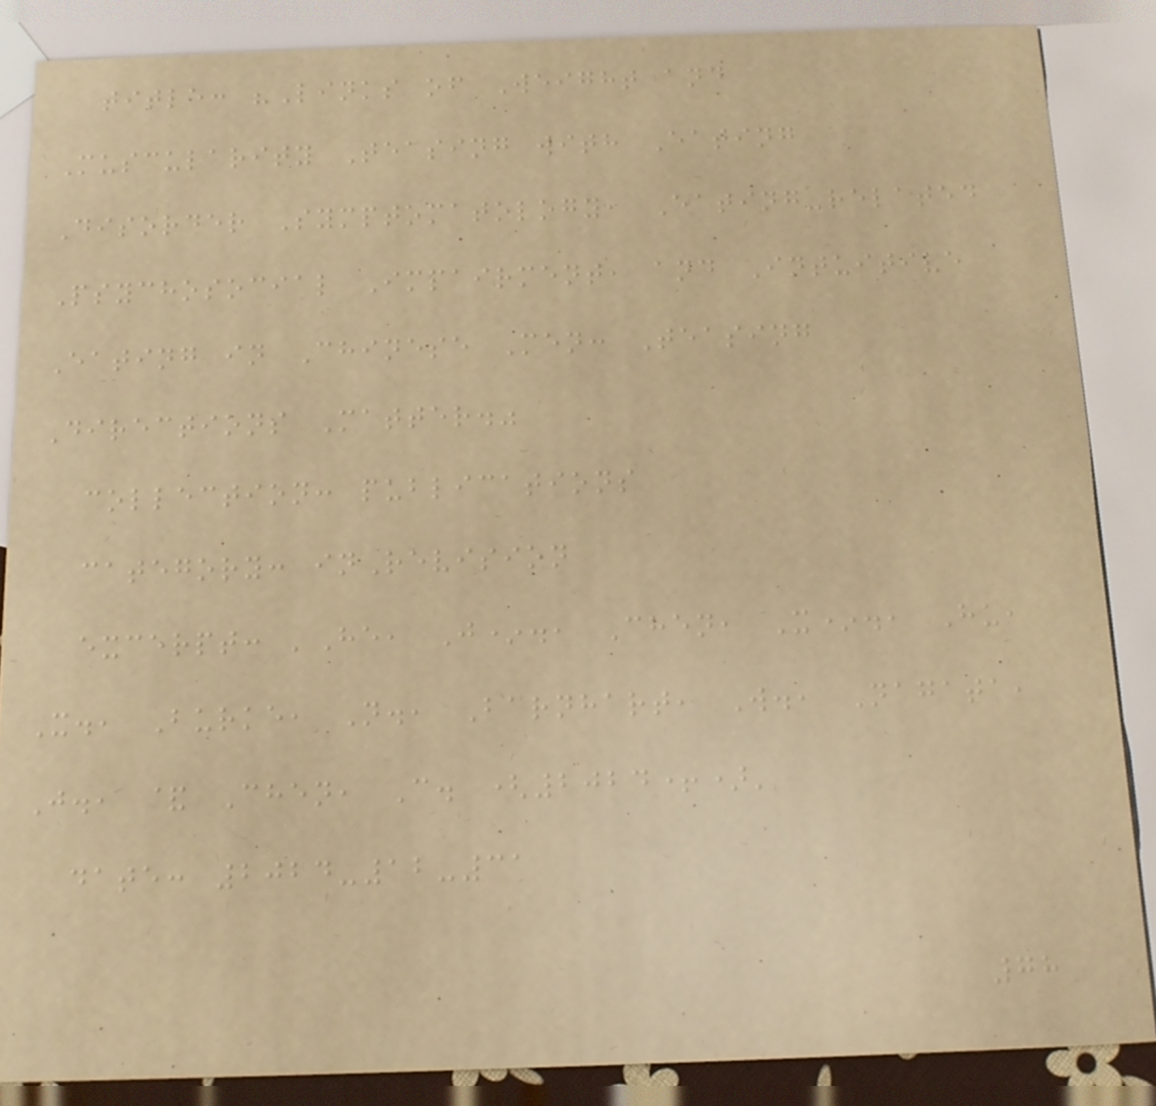title: "Links of Weight and
Muscularity Teasing with Eating
Disorder Symptomatology, Eating-related
Psychosocial Impairment, and Intuitive
Eating in Chinese Men: Teasing
Directions Matter."
collection: publications
category: inRevision
excerpt: 'He, J*., Chen, X*., Hu,
X., Burke, N., Barnhart, W., Nagata,
J., & Chen, C. (2024+)'
date: 2024-12-31
78
